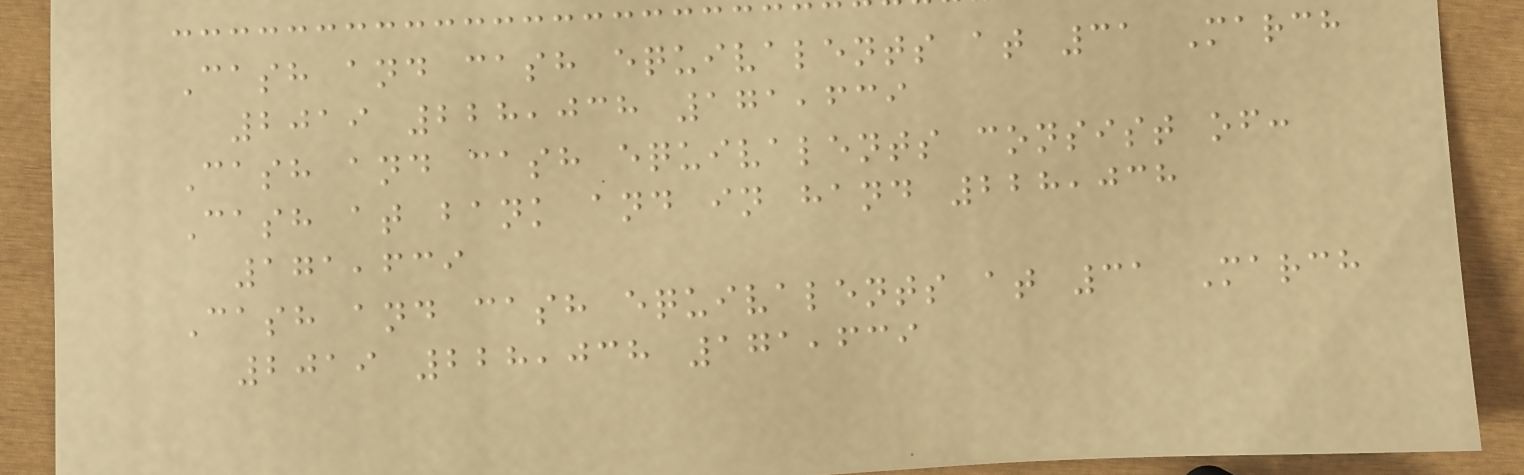Cash and cash equivalents at 31 March
2019 228,038 171,639
Cash and cash equivalents consist of:
Cash at bank and in hand 228,038
171,639
Cash and cash equivalents at 31 March
2019 228,038 171,639
